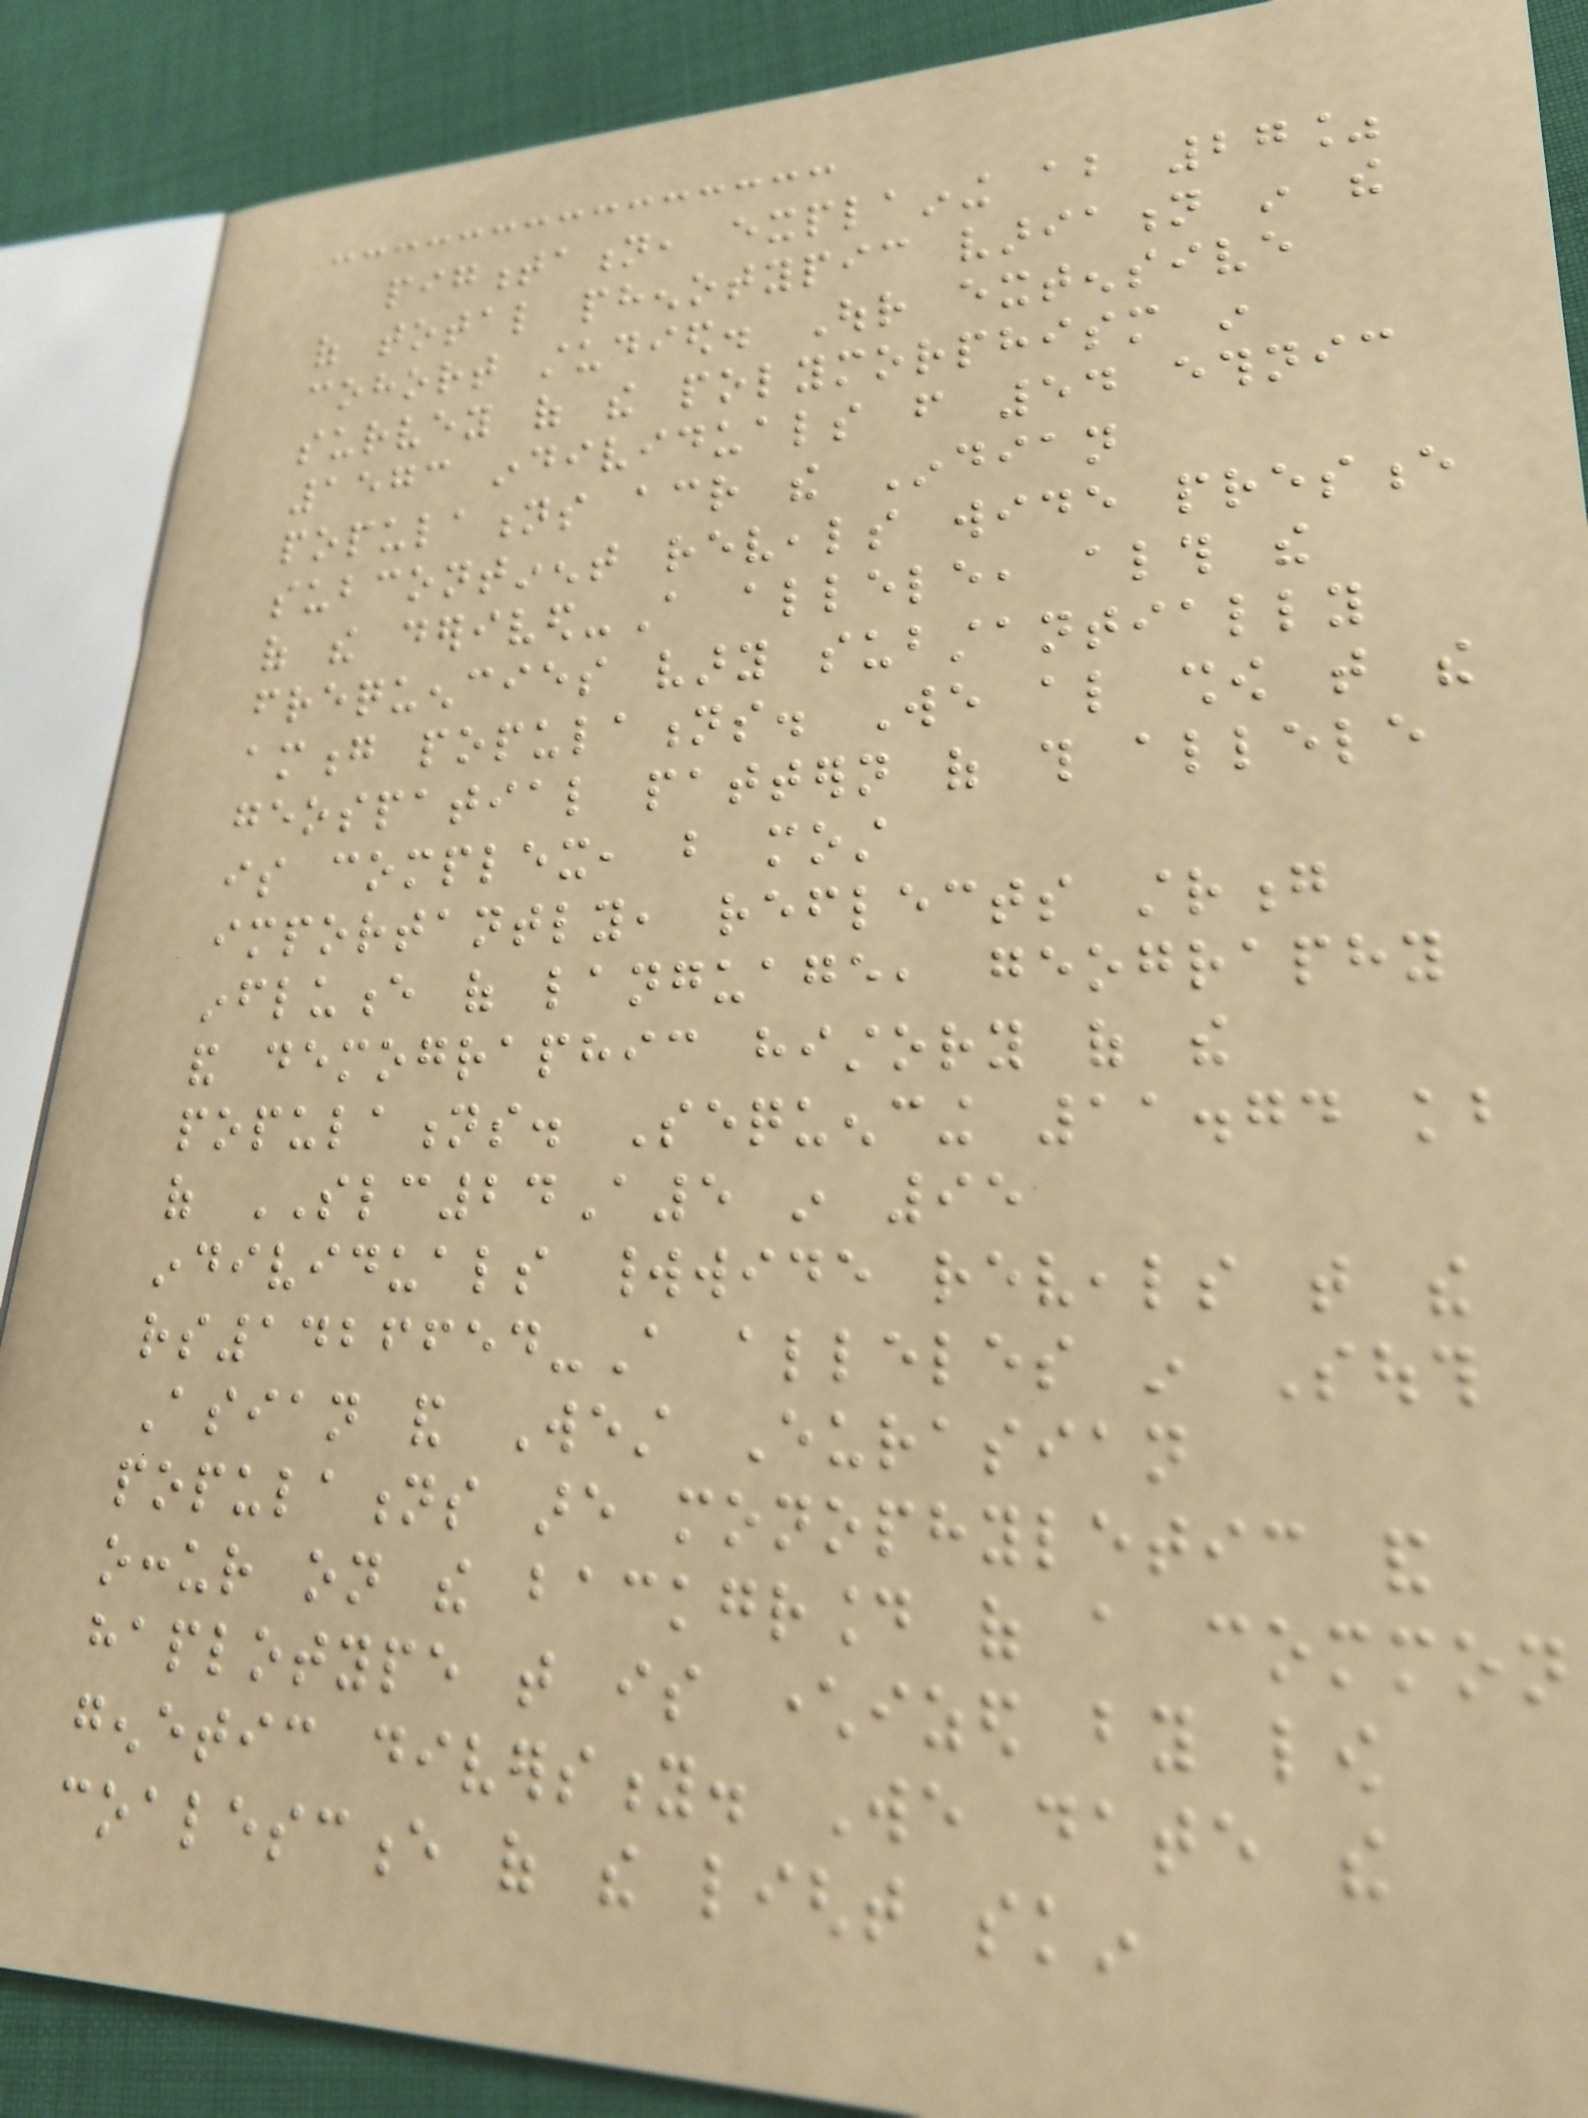pigmentation, explaining about 27%
of total phenotypic variation in the
cohort studied. Our extensive
survey of the polymorphism in
1573 individuals from 54 ethnic
populations across the Indian
subcontinent reveals wide presence
of the derived-A allele, although the
frequencies vary substantially
among populations. We also show that the
geospatial pattern of this allele
is complex, but most
importantly, reflects strong
influence of language, geography
and demographic history of the
populations. Sequencing 11.74 kb
of SLC24A5 in 95
individuals worldwide reveals that the
rs1426654-A alleles in South
Asian and West Eurasian
populations are monophyletic and
occur on the background of a common
haplotype that is characterized by low
genetic diversity. We date the
coalescence of the light skin
